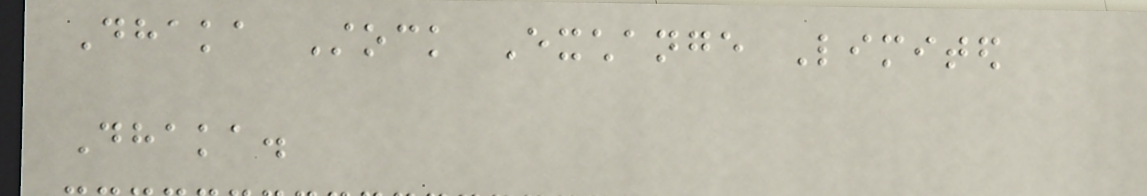Dhaka Stock Exchange Limited
Dhaka.
